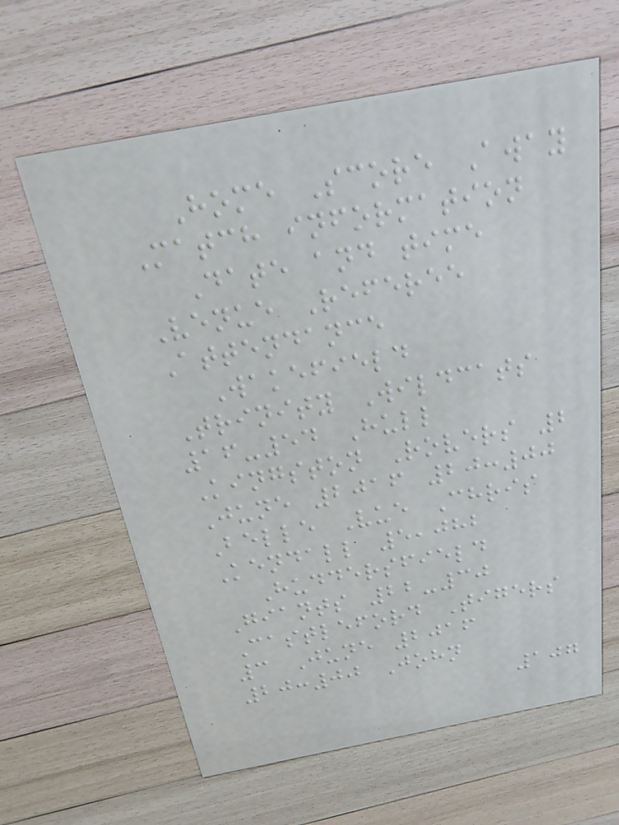Home Score Away
Match information
Date and time
Venue Referee
Attendance
Wakefield
Trinity Wildcats
16-54 Hull
Kingston Rovers 2
June 2016 20:00
Belle Vue Chris
Kendall 5,082
Huddersfield
Giants 22-30
Castleford Tigers
3 June 2016
20:00 John
107
